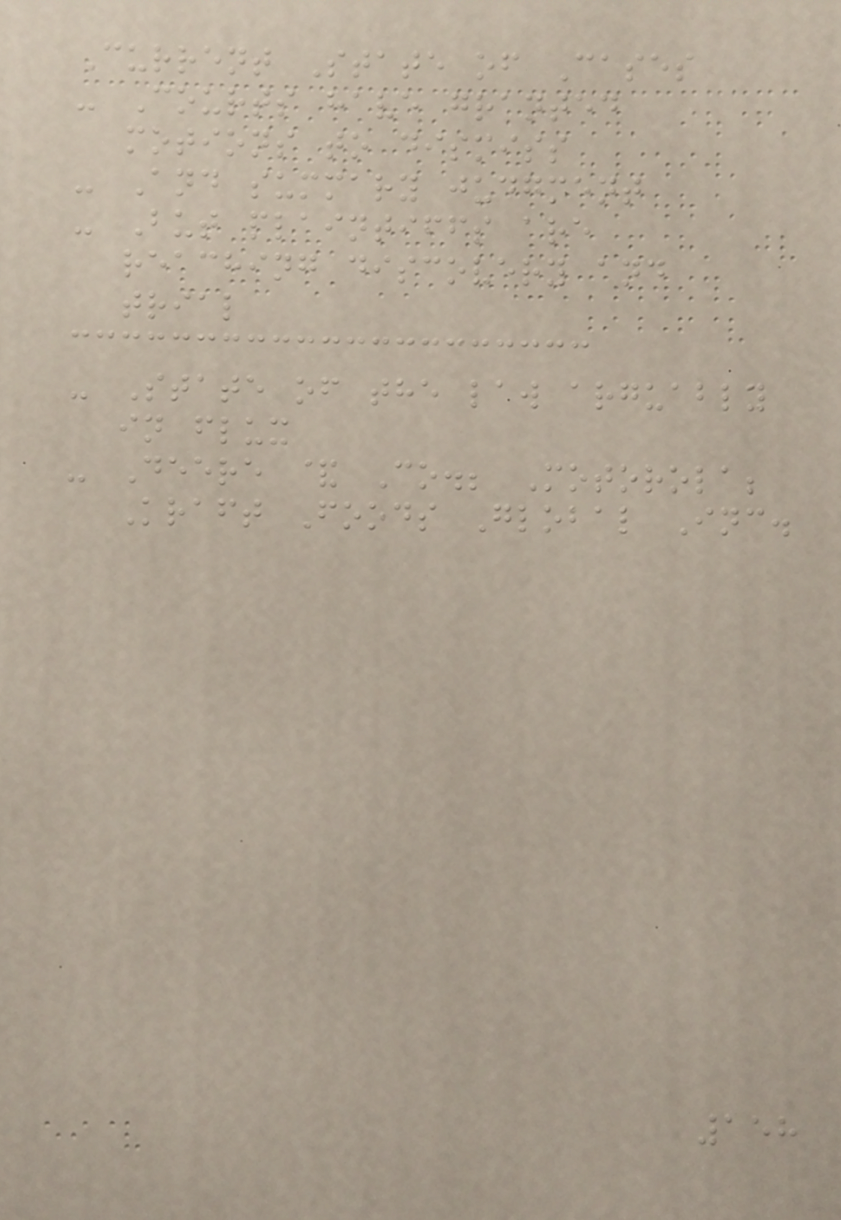Current State of Cases
- Courts have granted
motions to dismiss
- And summary judgment
- But plaintiffs are
reaching discovery and
trial
- State of the law arguably
in flux
- Deere & Co.; Motorola;
Kraft Foods Global Inc.
158
